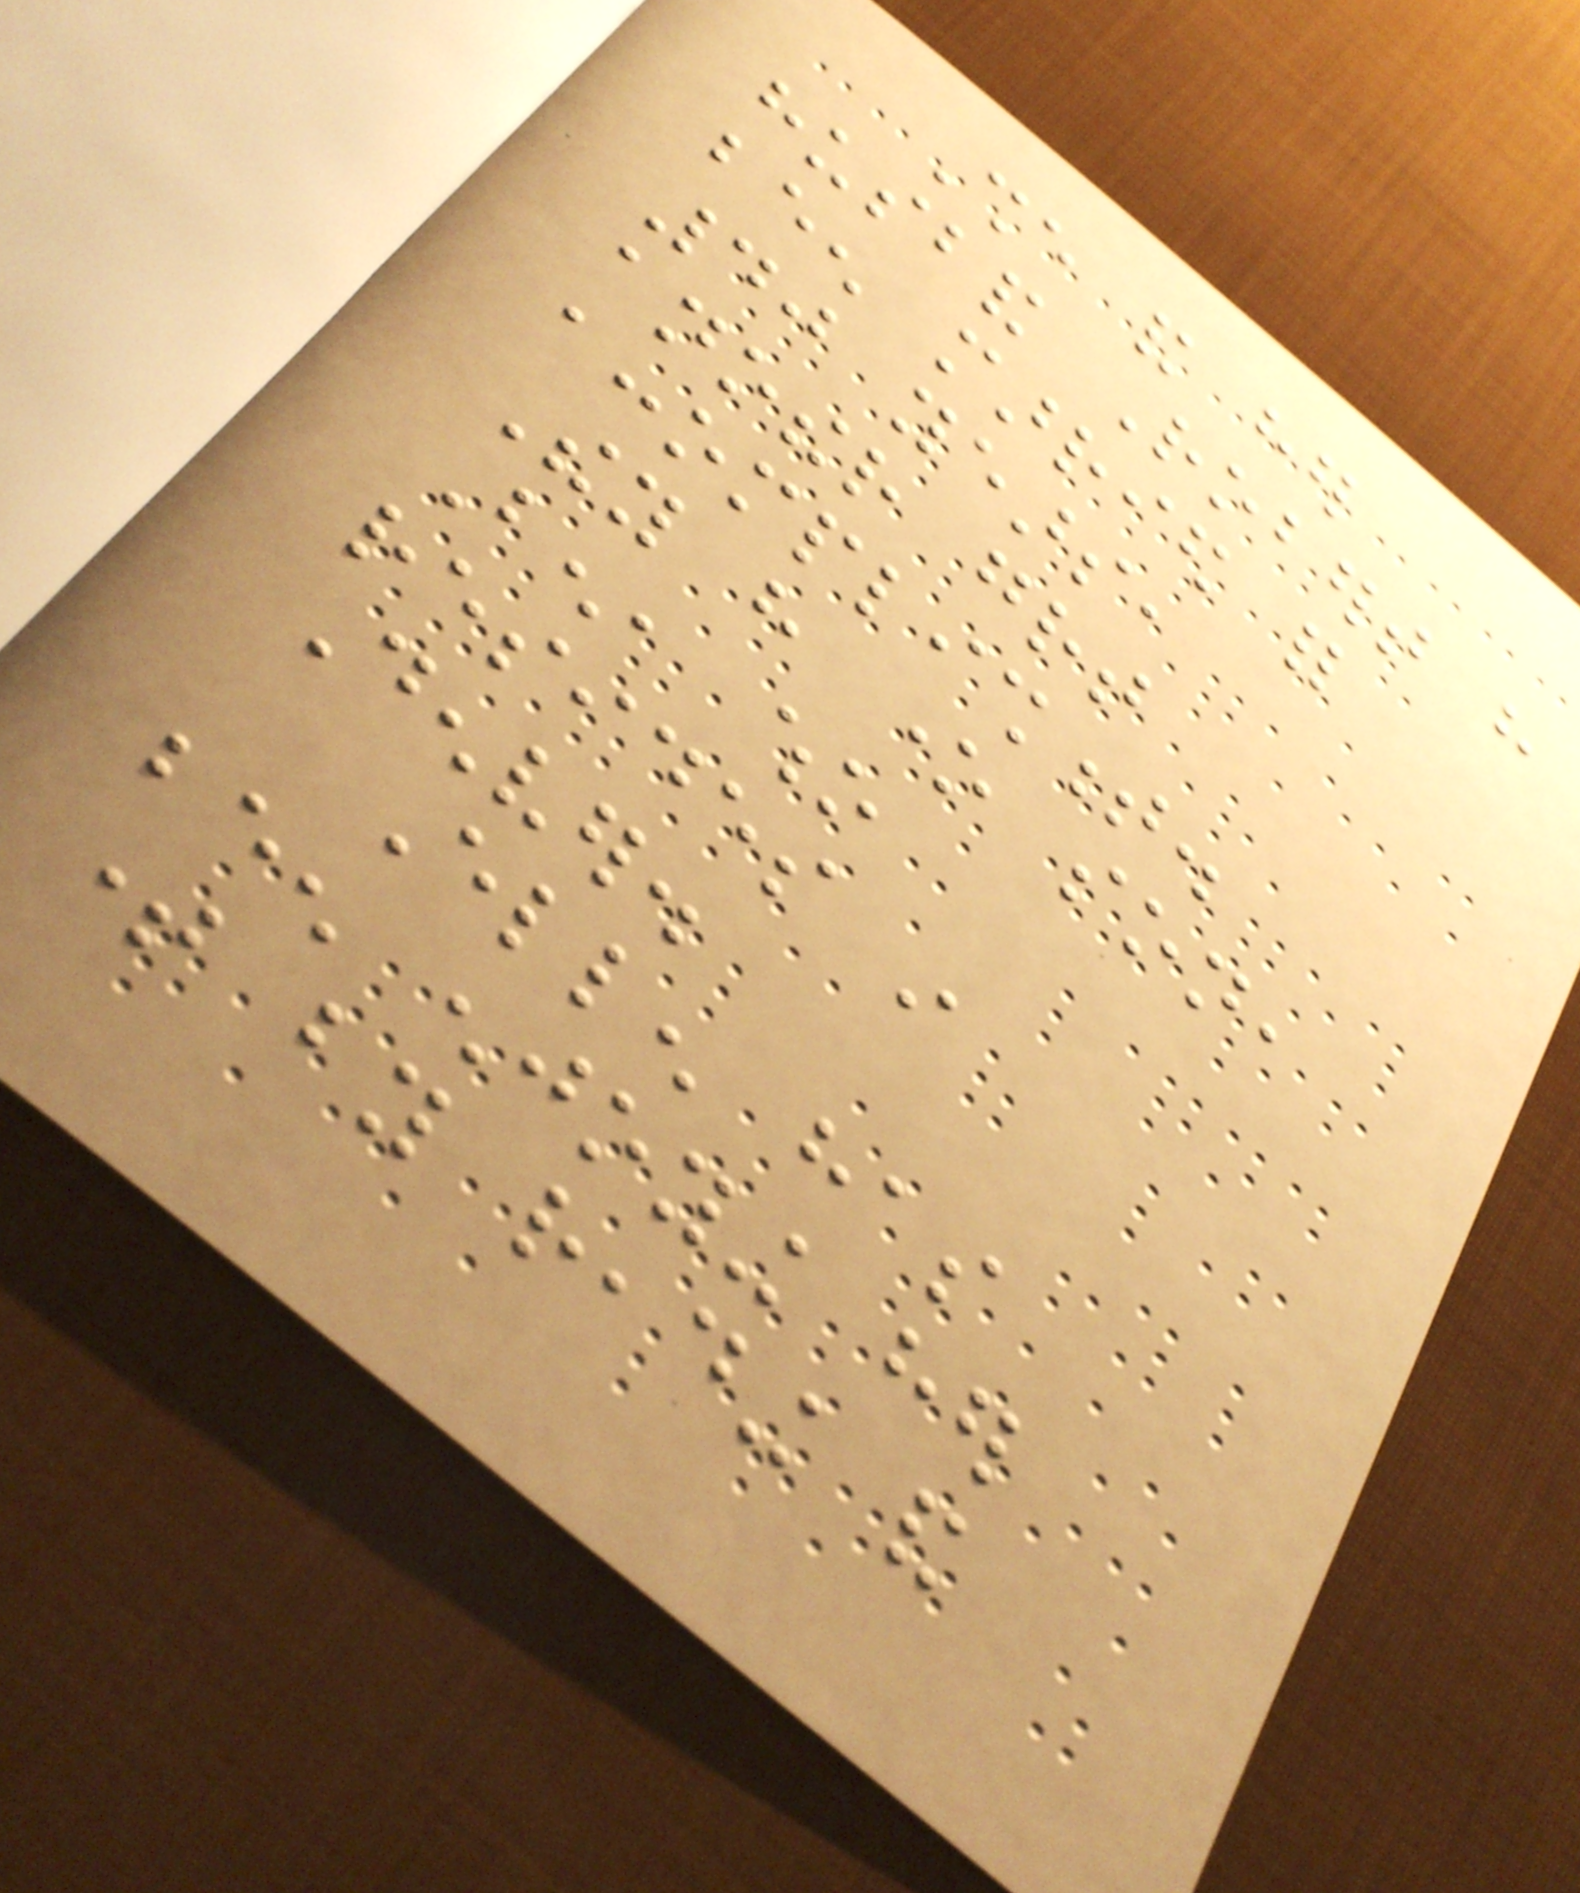She and her
husband Robert have
been married for
40 years,
another great
accomplishment.
They have one son,
Ben, who
resides in
Denver.
Ellen has
been enjoying her
time by reading and
